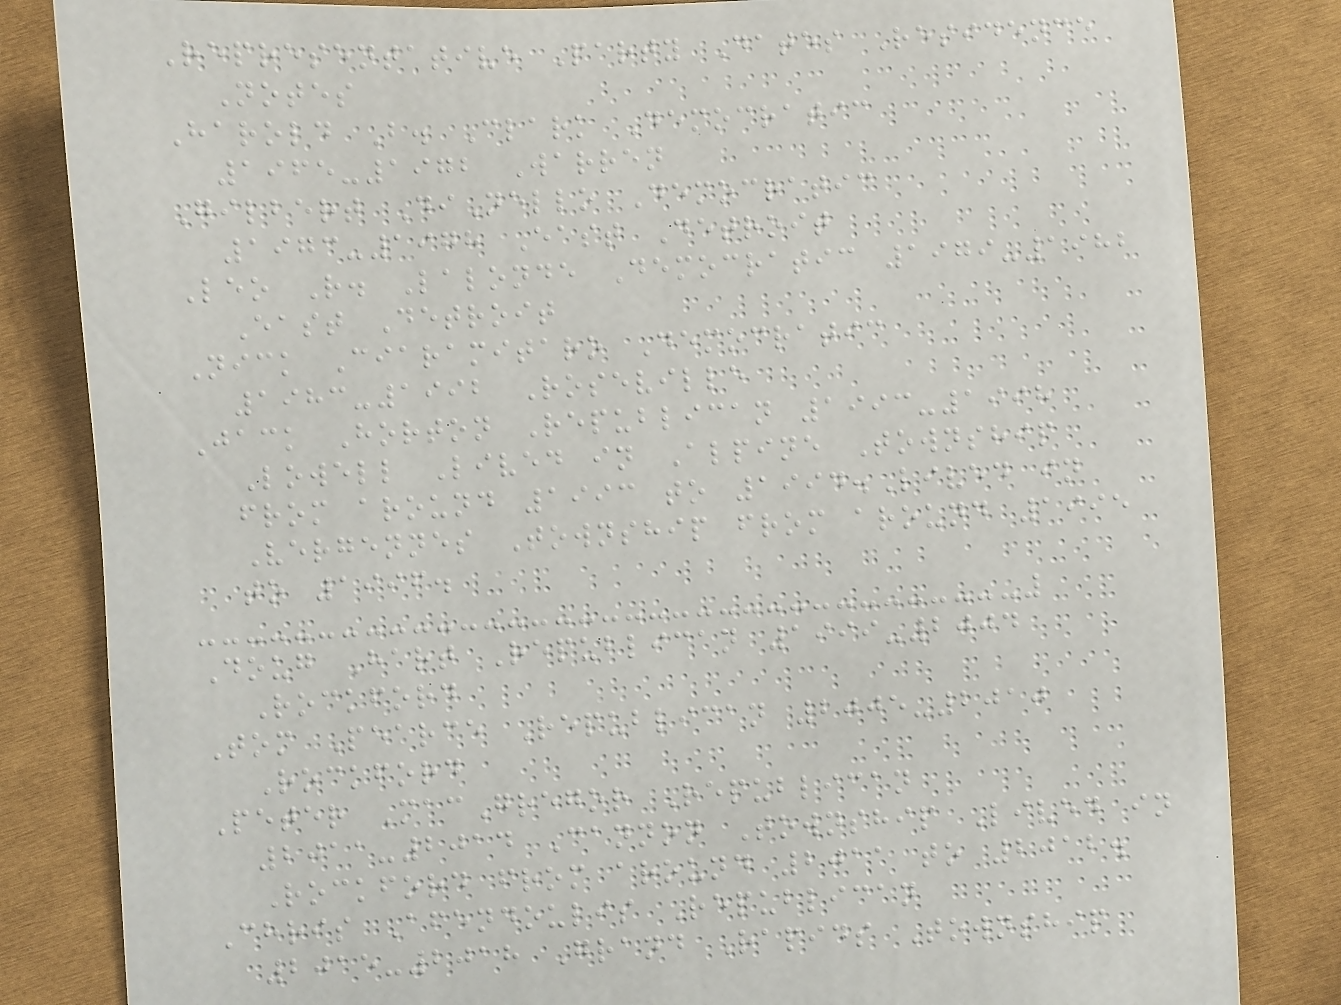Representative Party Dates Residence
Notes
Harold B. Clark Democratic
1965-1972 Warren
Gilbert DiNello Democratic
1973-1978 East Detroit
Leo R. Lalonde Democratic 1979-1982
East Detroit
Nick Ciaramitaro Democratic
1983-1992 Roseville
Jack Horton Republican 1993-1998
Lowell Lived in Alpine Township
from around 1993 to 1994.Lived in
Vergennes Township from around 1995
to 1996.
Doug Hart Republican 1999-2004
Rockford
Tom Pearce Republican 2005-2010
Rockford
Peter MacGregor Republican
2011-2014 Cannon Township Lived in
Rockford from around 2011 to 2012.
Chris Afendoulis Republican
2015-2018 Grand Rapids Township
